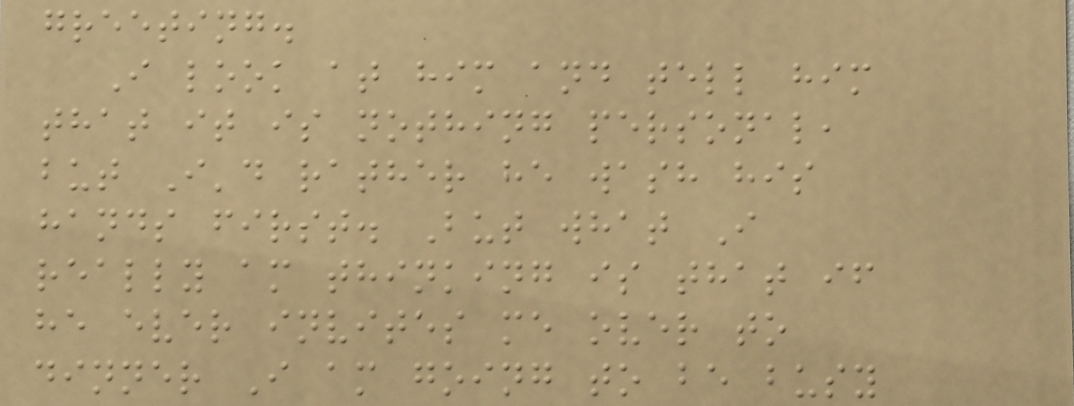greeting.
I look at him and tell him
that it is nothing personal,
but I'd rather he wash his
hands first. But what I
really am thinking is that if
he ever invites me over to
dinner I am going to be busy
